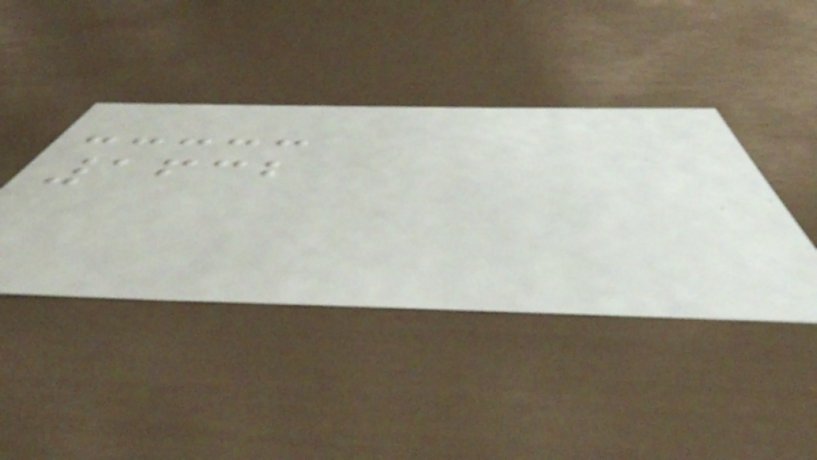1632
